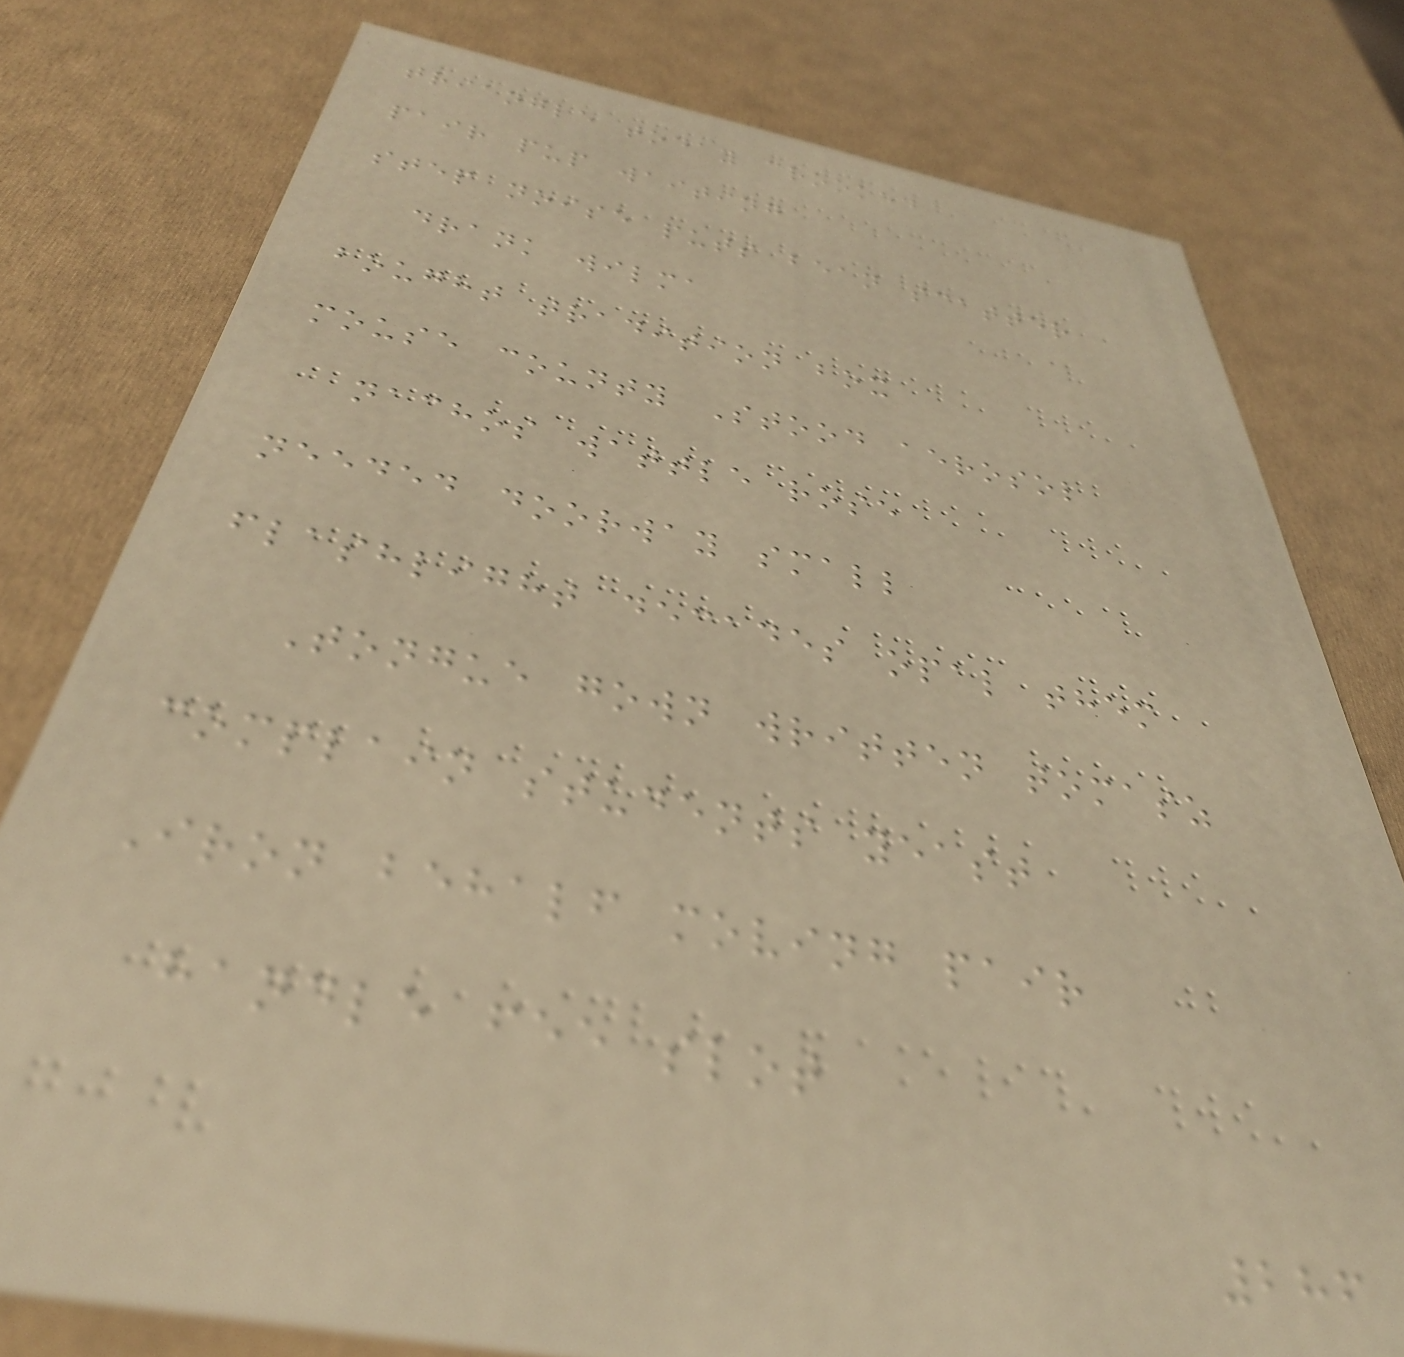triangle today crooked
pair pup waiting
step noise puts bean scatter
drank wilma
bought tradition box
mouse county Stood aerosol
nachos wattle rose
needed doorway small
flashlight decades opal them
Tongue gown written tomasz
complain students yeast
Iron behalf moving pair
handle fee slot
286
